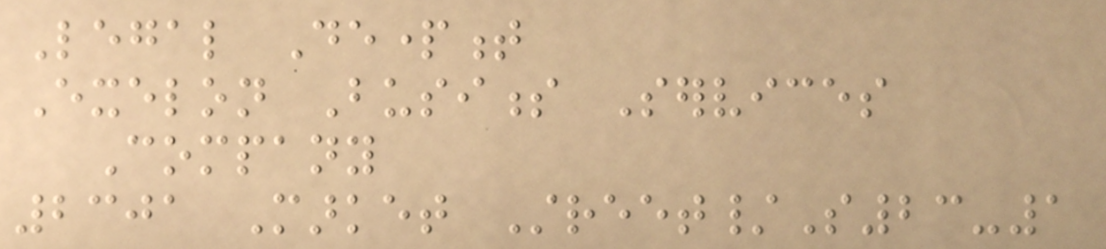Legal Department
Exelon Business Services
Company
2301 Market Street/S23-1
